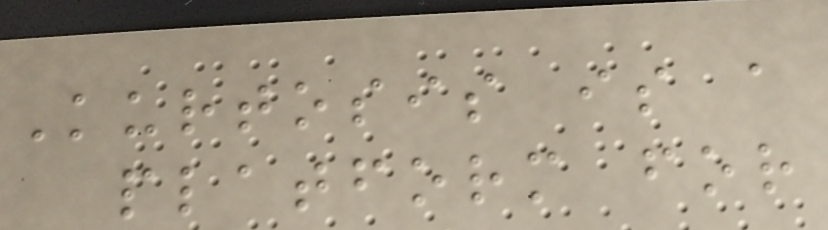Kurtosis is a
platform for
